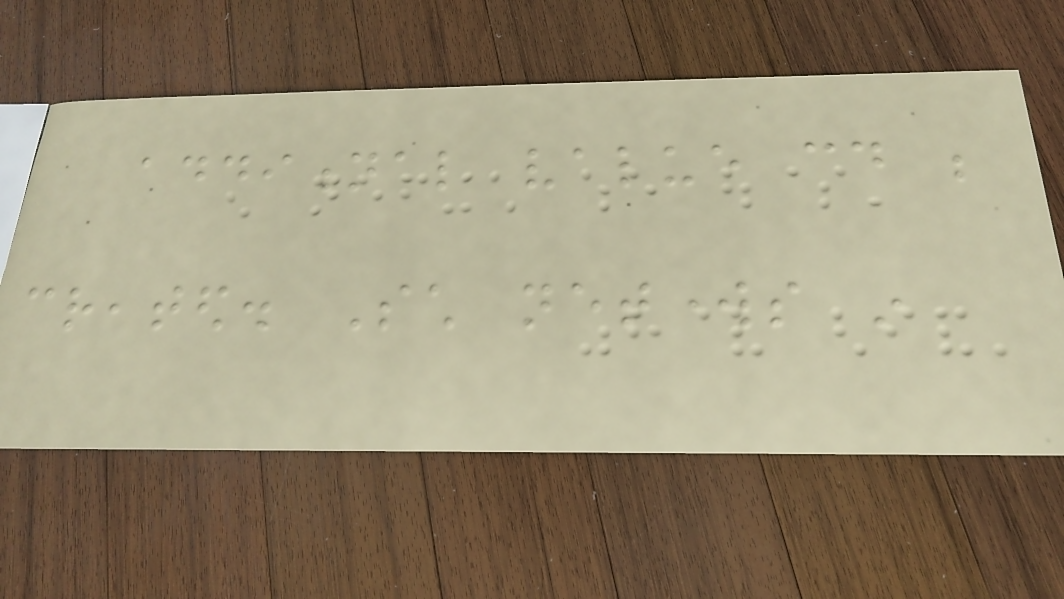additional value could be
created. Such networks in
